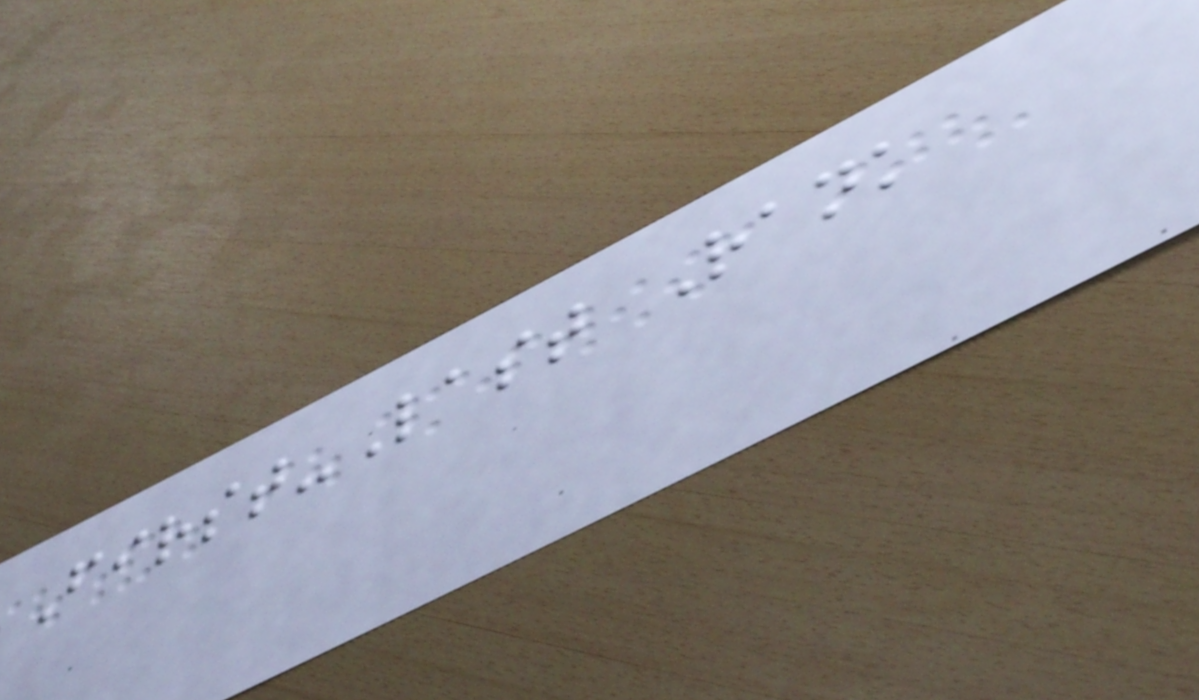First-Last Rank
